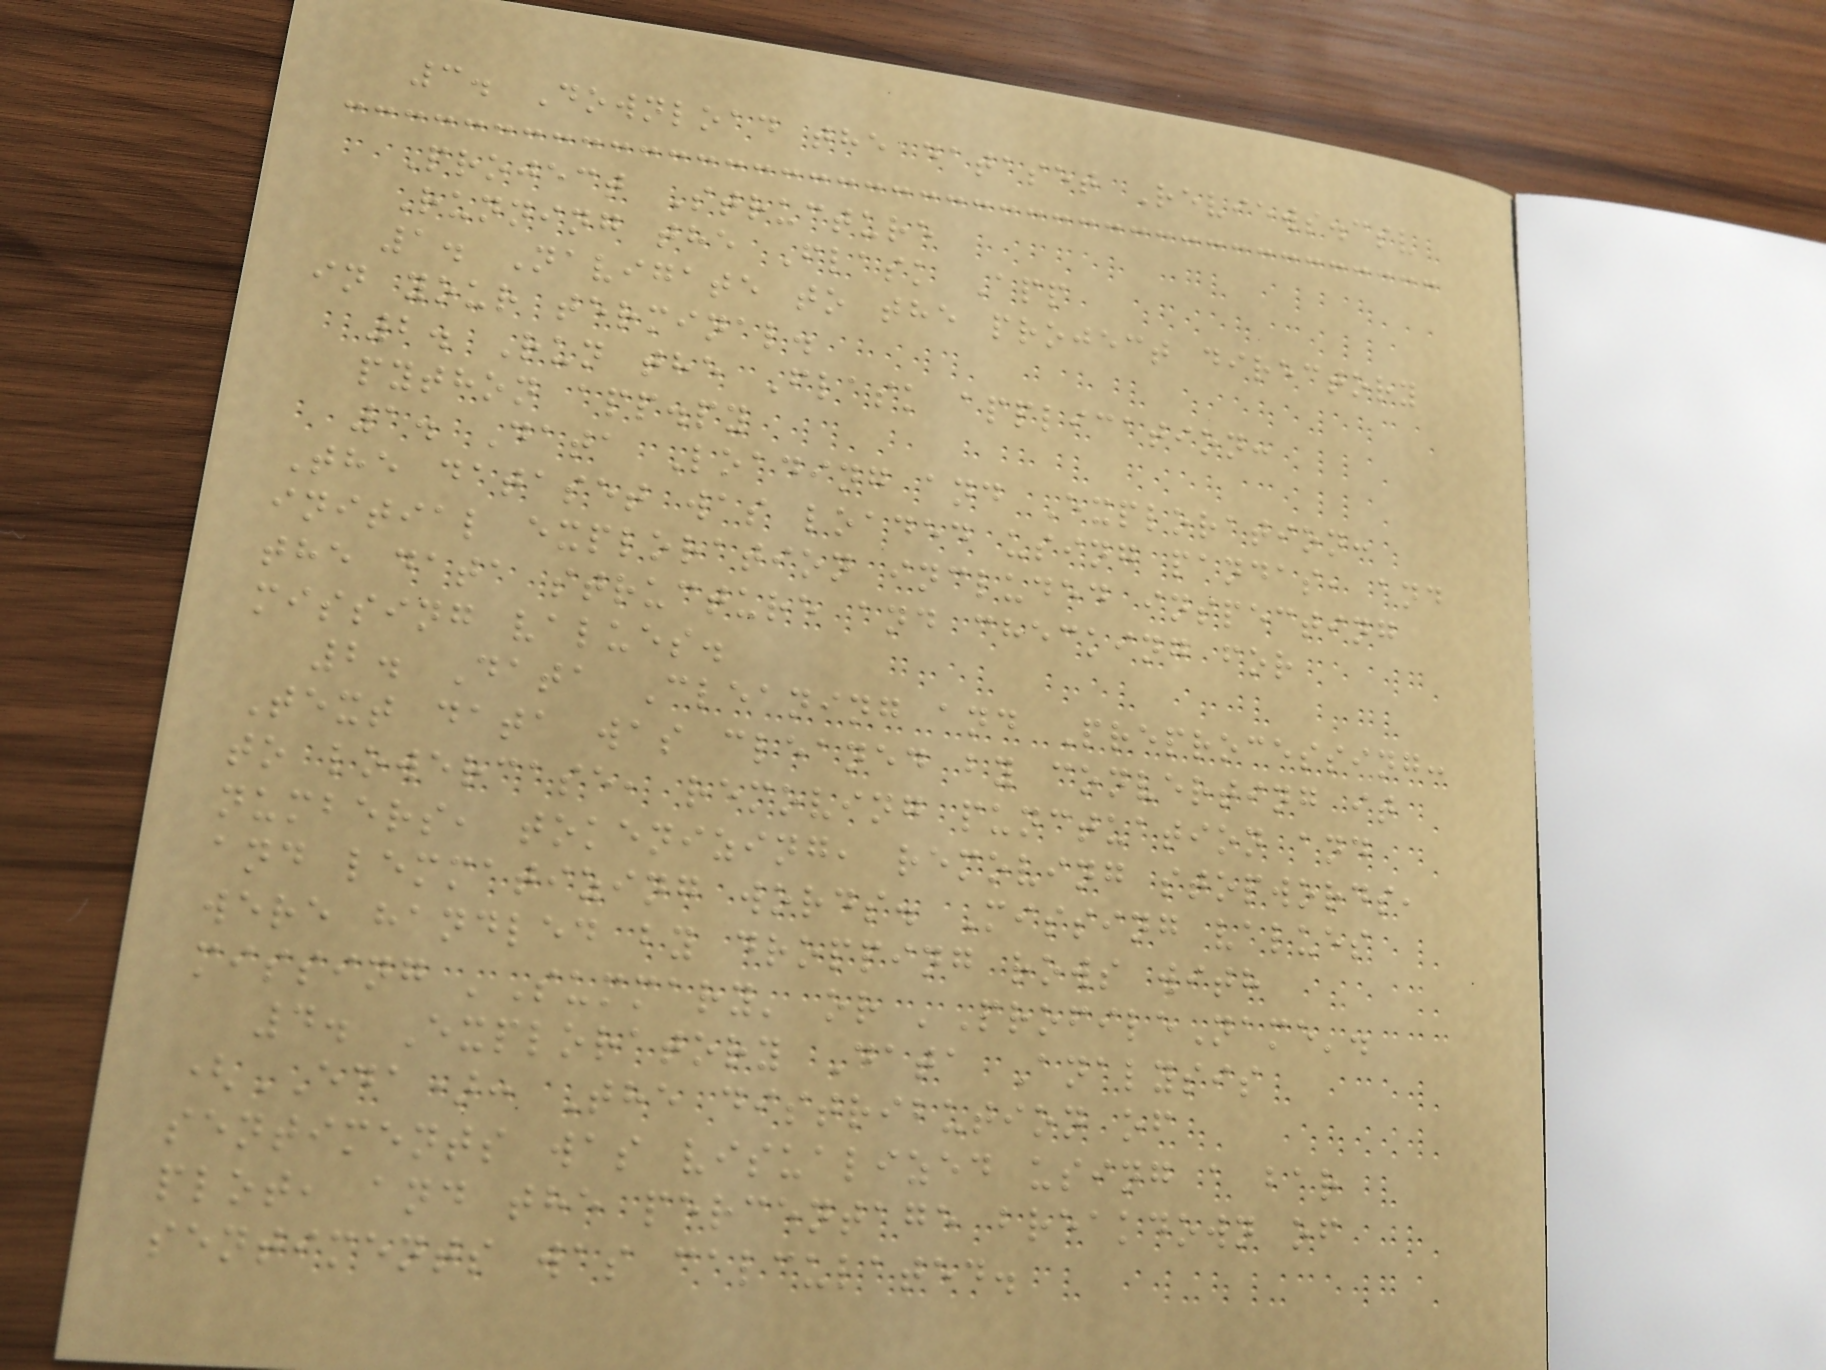3. Download the dataset Reviews.csv
Project Structure
Running the Flask App
1. Navigate to the project directory
in your terminal.
2. Run the Flask application:
python app.py
1. Data Loading and Exploration:
The dataset was loaded using pandas, and
initial exploration included inspecting
the data structure and checking for
missing values.
2. Data Cleaning and Preprocessing:
Text data was cleaned by converting it
to lowercase, removing punctuation and
numbers, tokenizing, removing stopwords,
and lemmatizing words. Missing values
were handled by dropping rows with
missing 'Summary' or 'ProfileName'.
4. Exploratory Data Analysis
(EDA): The distribution of
sentiments was visualized using a bar
plot, and the percentage breakdown of
sentiments was calculated.
